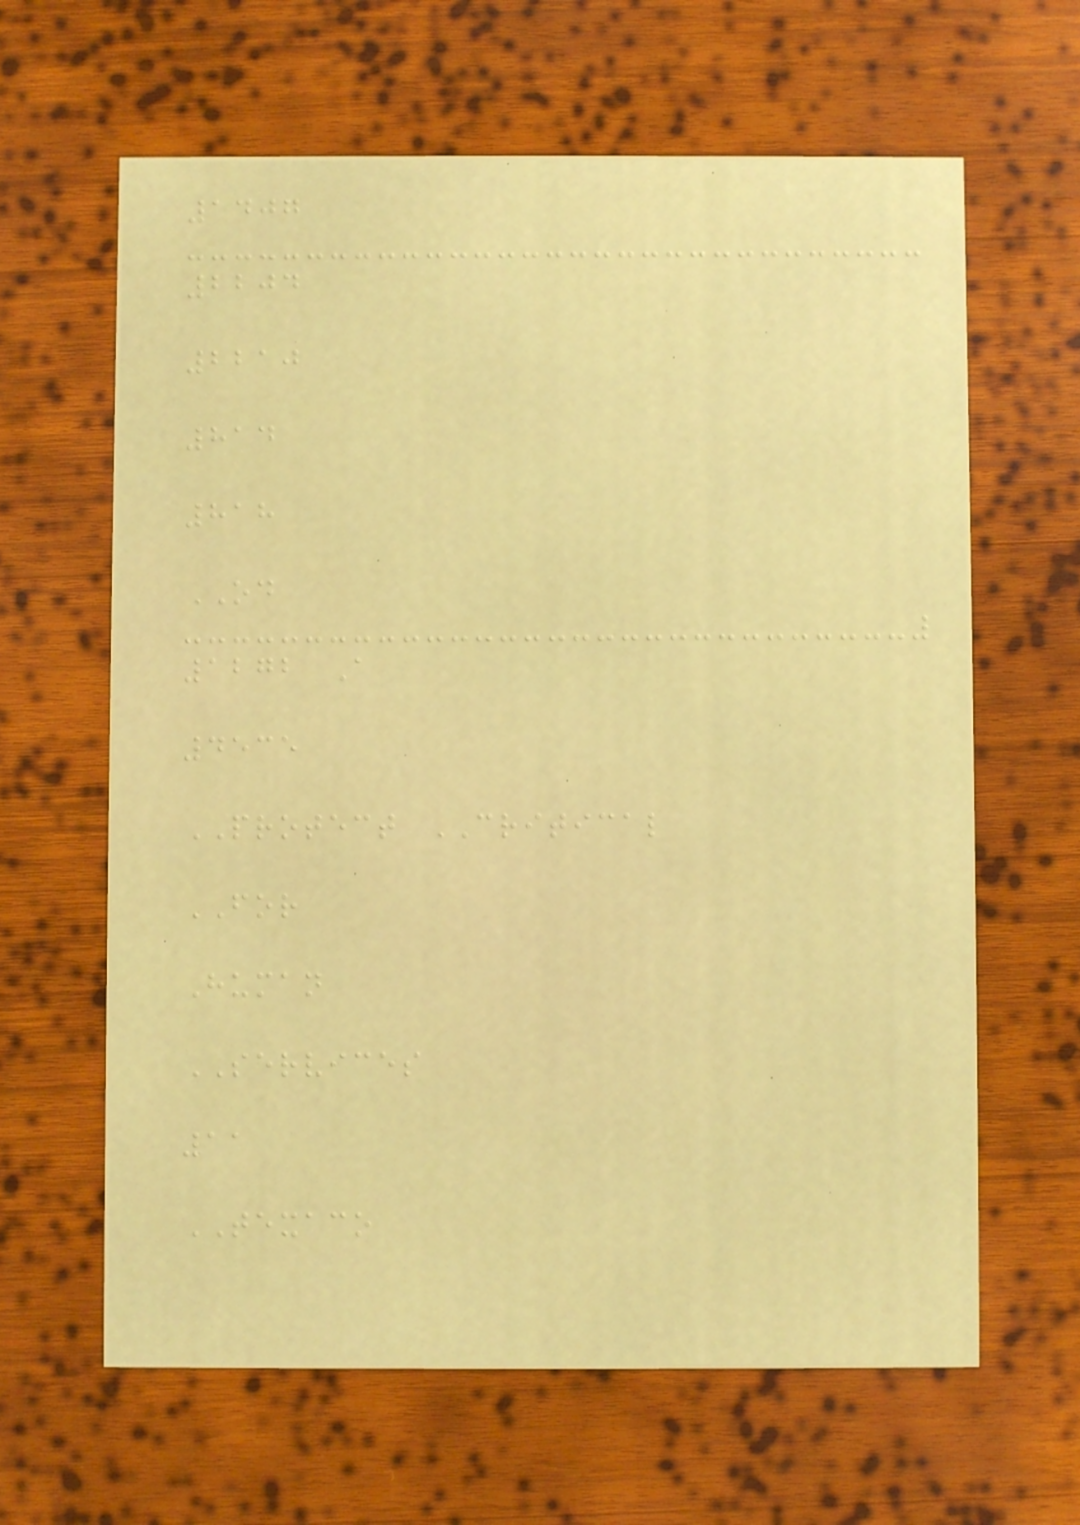1407
2204
2210
814
818
OD
1272 A
4535
PROTECT CRITICAL
FOR
Human
SERVICES
11
TEXACO
